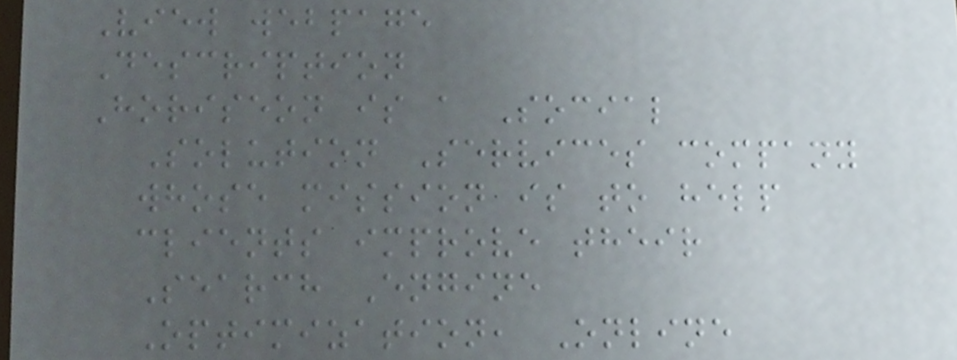View webpage
Description
Horiseon is a Social
Solution Services company
whose mission is to help
clients improve their
Search Engine
Optimization, Online
